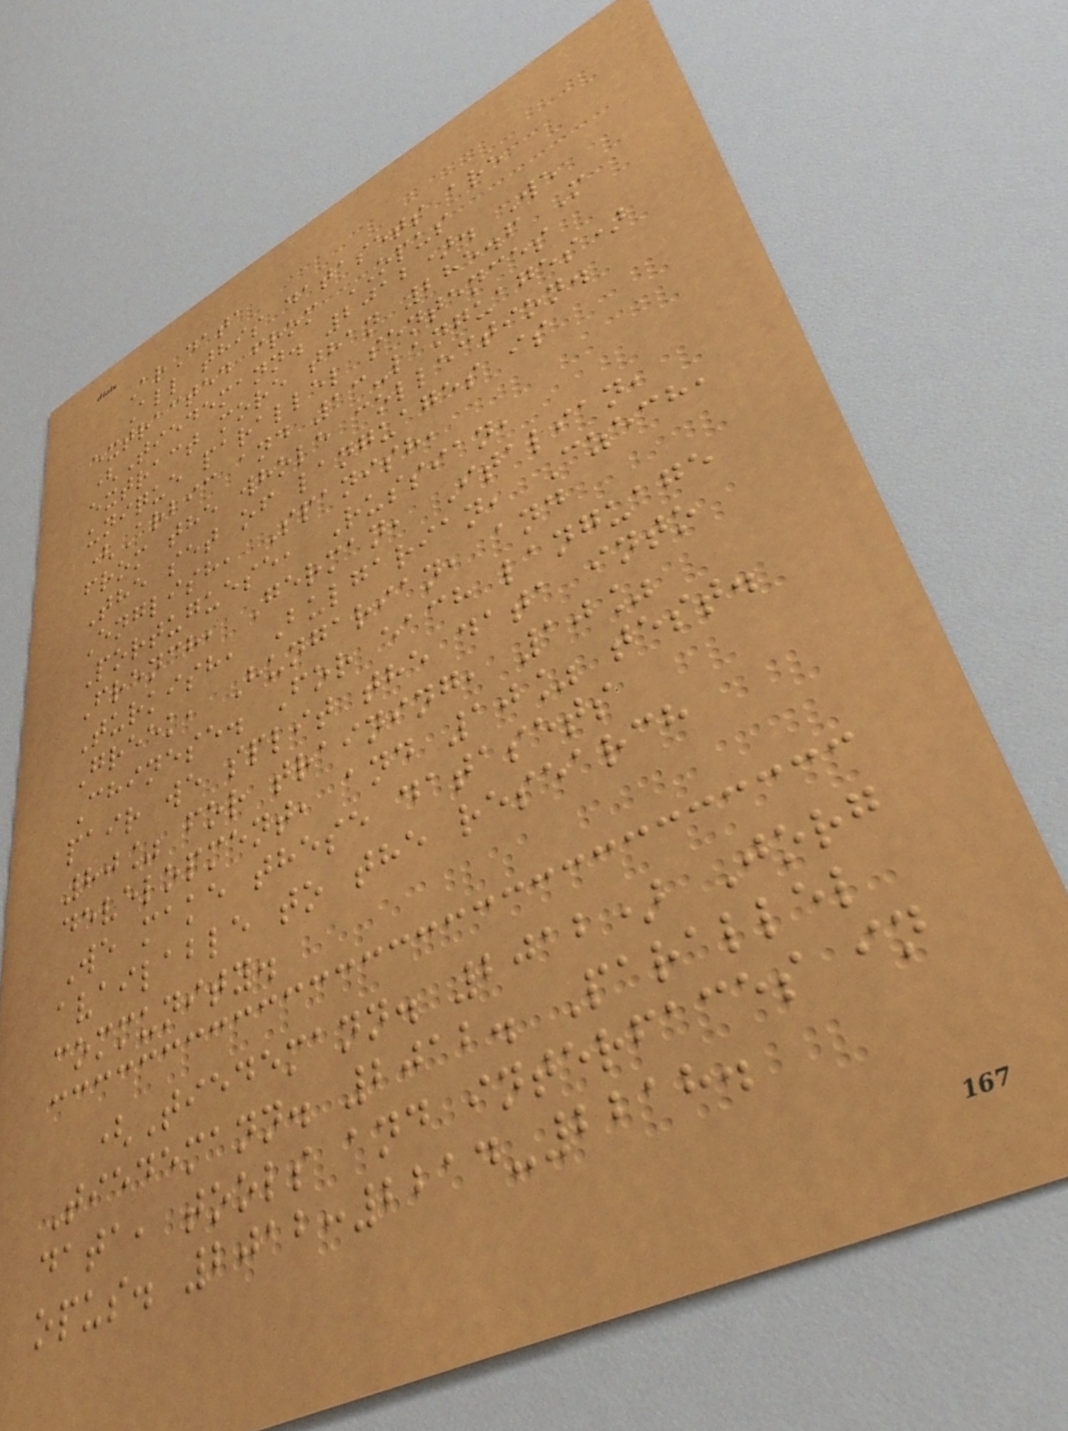ArData
All this datasets are
extracted from OPUS
(Tiedemann. 2012). We
extract more than 285.6 M
unique parallel sentences
(Arbic and 13-languages)
from the whole collection.
The set of languages is
English, Spanish,
Portuguese, Russian,
French, German, Italian,
Turkish, Bulgarian, Czech,
Greek, Hungarian, and
Chinese. For each language
pair we split the data into
80% for training, 10%
development, and 10% test.
We make these datasets
available to the research
community.
(Tiedemann. 2012) Jorg
Tiedemann. 2012. Parallel
data, tools and interfaces in
opus. 2012:2214-2218.
